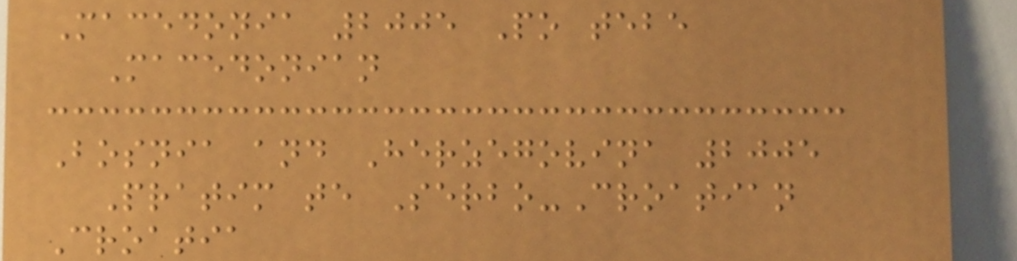Macedonia 2005 Po tebe
Macedonian
Bosnia and Herzegovina 2005
Pratim te Serbo-Croatian
Croatia
